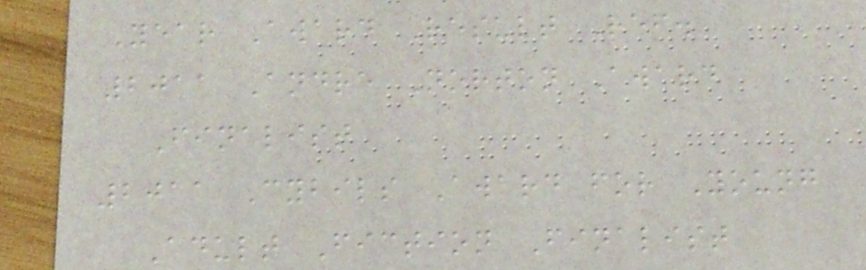Year Award Result Ref.
2011 Andre Norton Award
Finalist
2011 Cybils Award for Young
Adult Fiction Finalist
